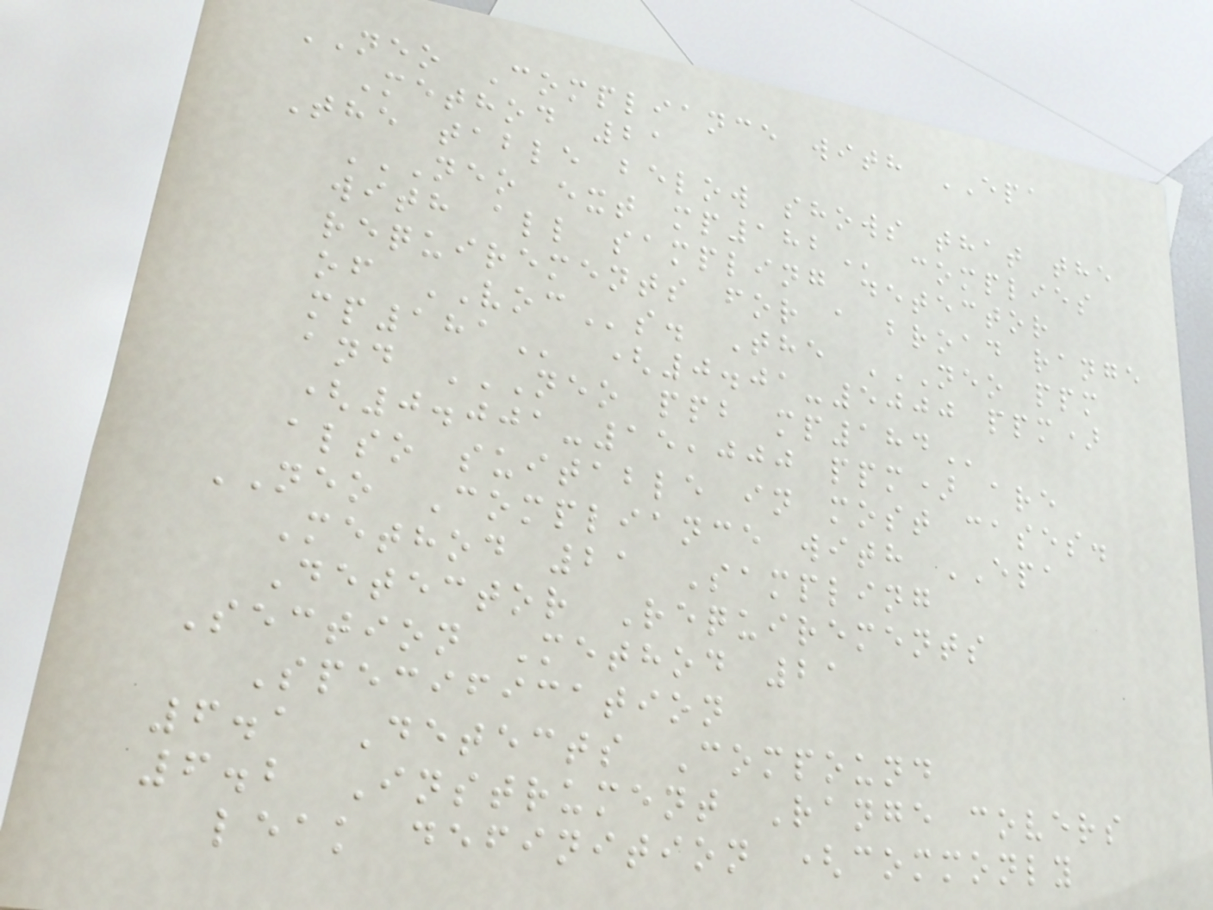NEO Compliance with EPA
Method 21
The table below shows that the
NEO EXT MP182 complies
with all sampling detector
requirements for a broad range
of VOCs. The NEO PPM
MP181 (0.01-5000 ppm)
and NEO PPB MP184
(0.001-15,000 ppm) are
also suitable in most cases.
NEO Compliance with EPA
Method 21 Sampling
Detector Requirements
Section Method 21
Specification
6.1 Detects Compound
6.2 Instrument Range covers
leak definition (commonly
